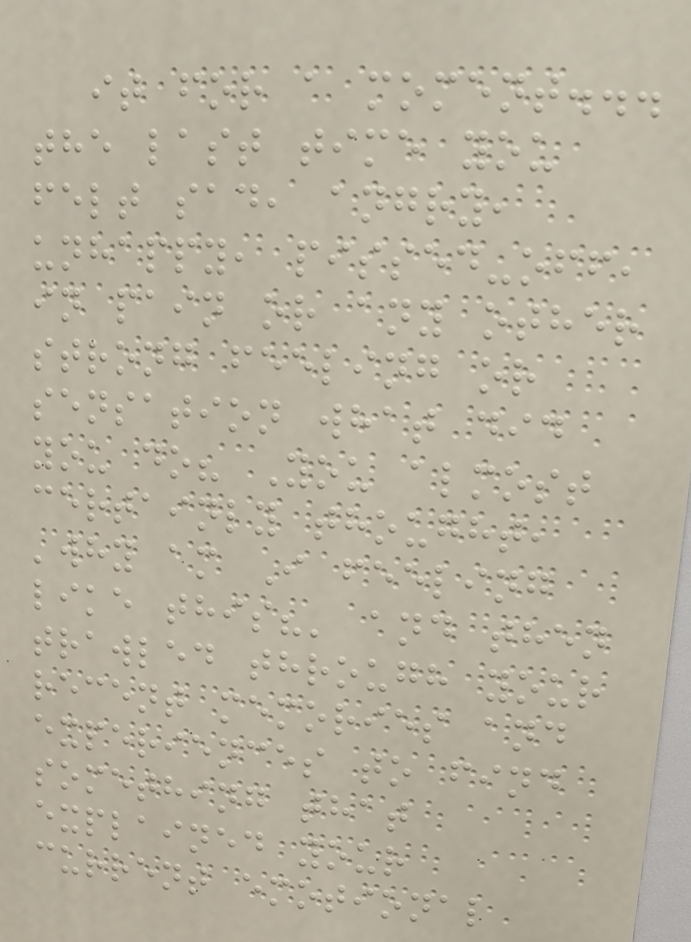it for a moment...
the last time you
felt sad, angry,
unhappy, pissed-off,
in pain or any other
strong feeling or
sensation what did
you do? You almost
certainly thought,
'why am I feeling
like this?' and then
trawled through your
recent memories and
experiences to find
something that
explained your
current emotional
